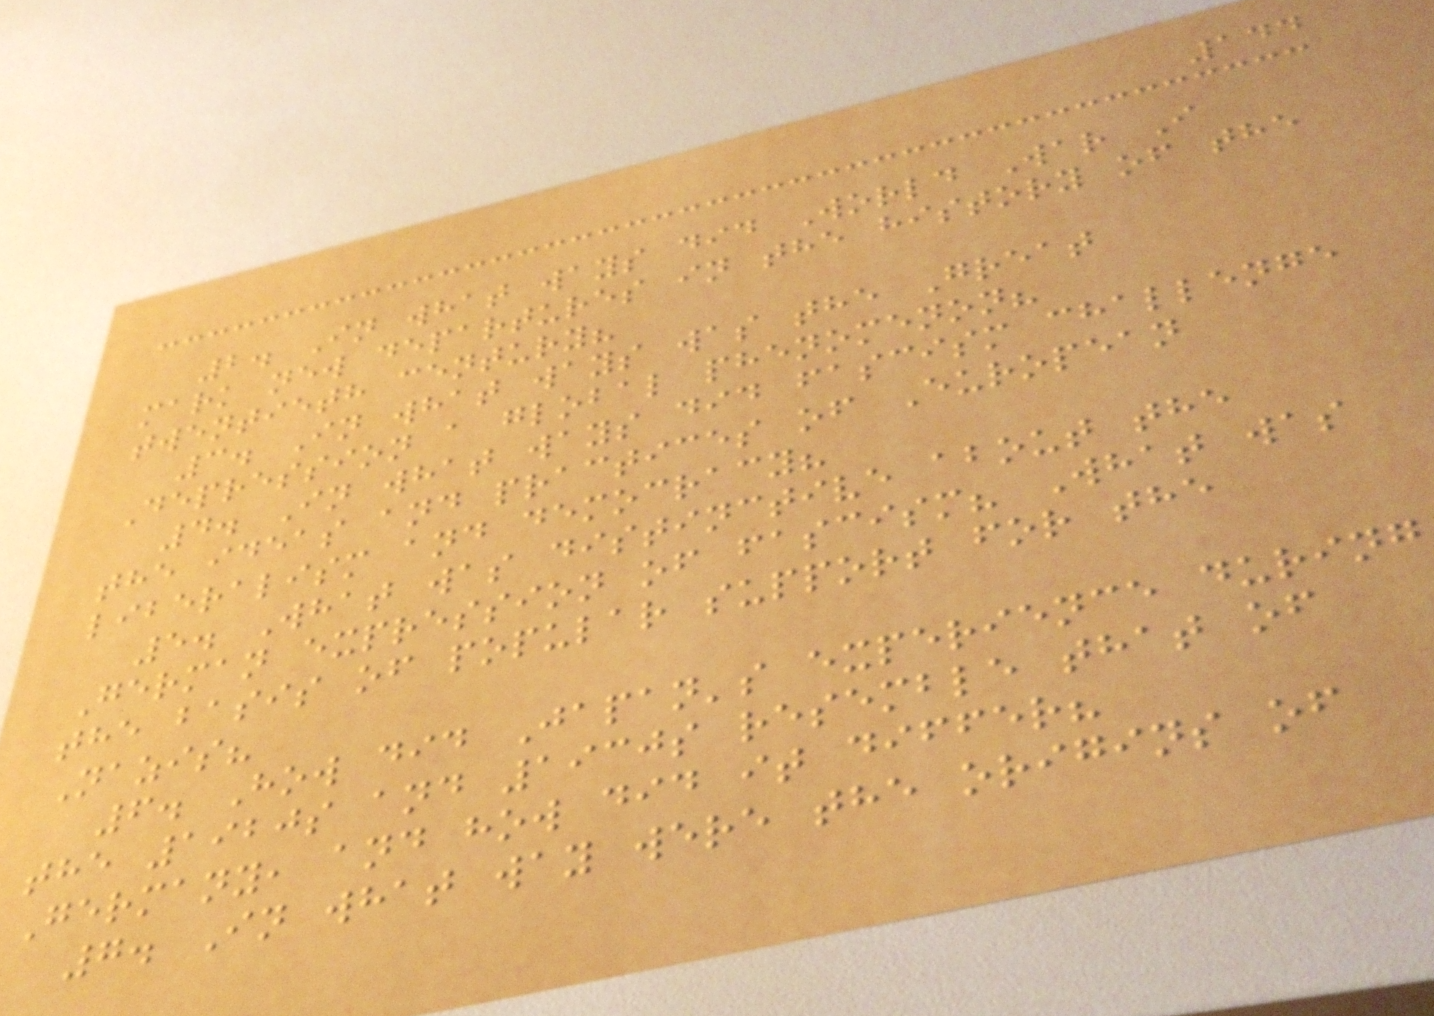144
2. In what ways did World War I
mark new departures in the history of the
twentieth century?
3. In what ways was the Great
Depression a global phenomenon?
4. In what ways did fascism challenge
the ideas and practices of European
liberalism and democracy?
5. What was distinctive about the
German expression of fascism? What was
the basis of popular support for the
Nazis?
6. How did Japan's experience during
the 1920s and 1930s resemble that of
Germany, and how did it differ?
7. In what way were the origins of
